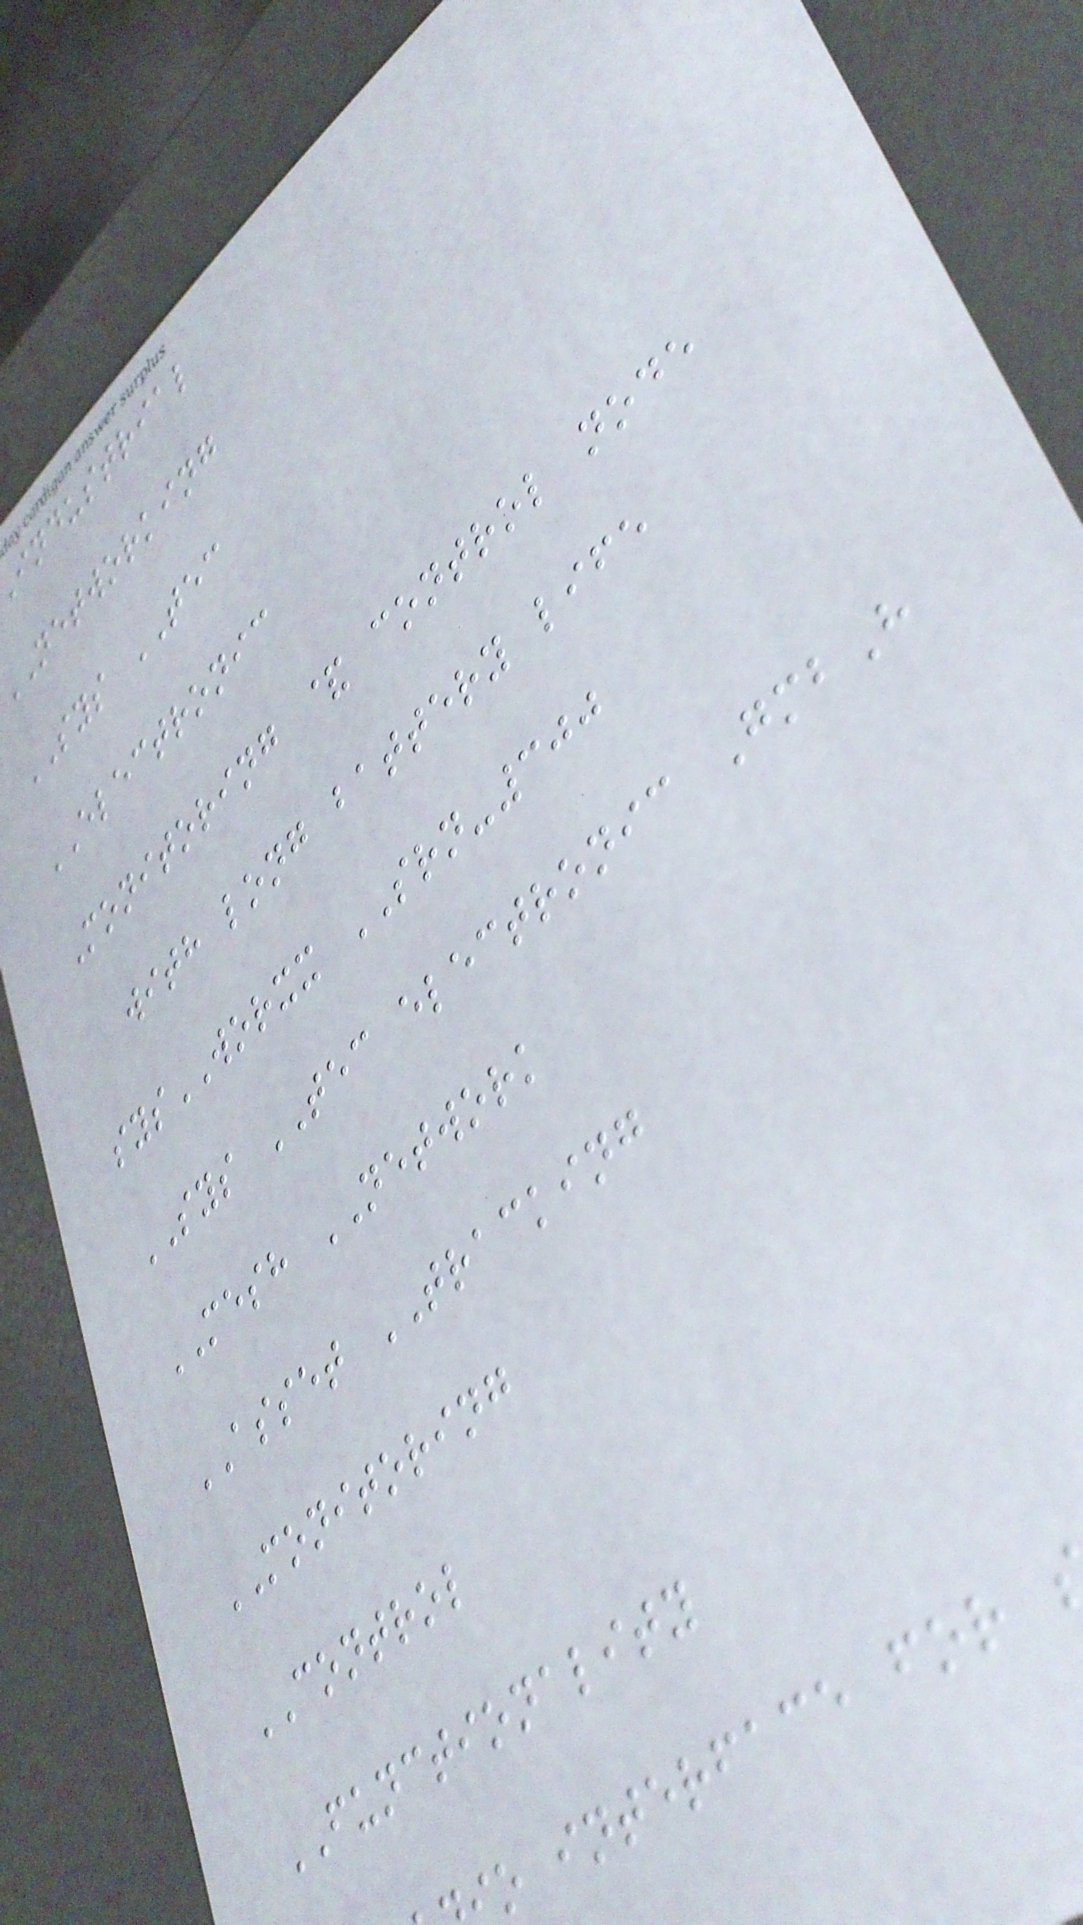industrial
NETWORKING
SYS TEC
ELECTRONIC
Monitoring & control node
with long battery life
sysWORXX SRN-300
SYS TEC electronic GmbH
MESH NETWORK
ASSET TRACKING
MONITORING
CONTROL
FUNCTIONALITY
o interface for
